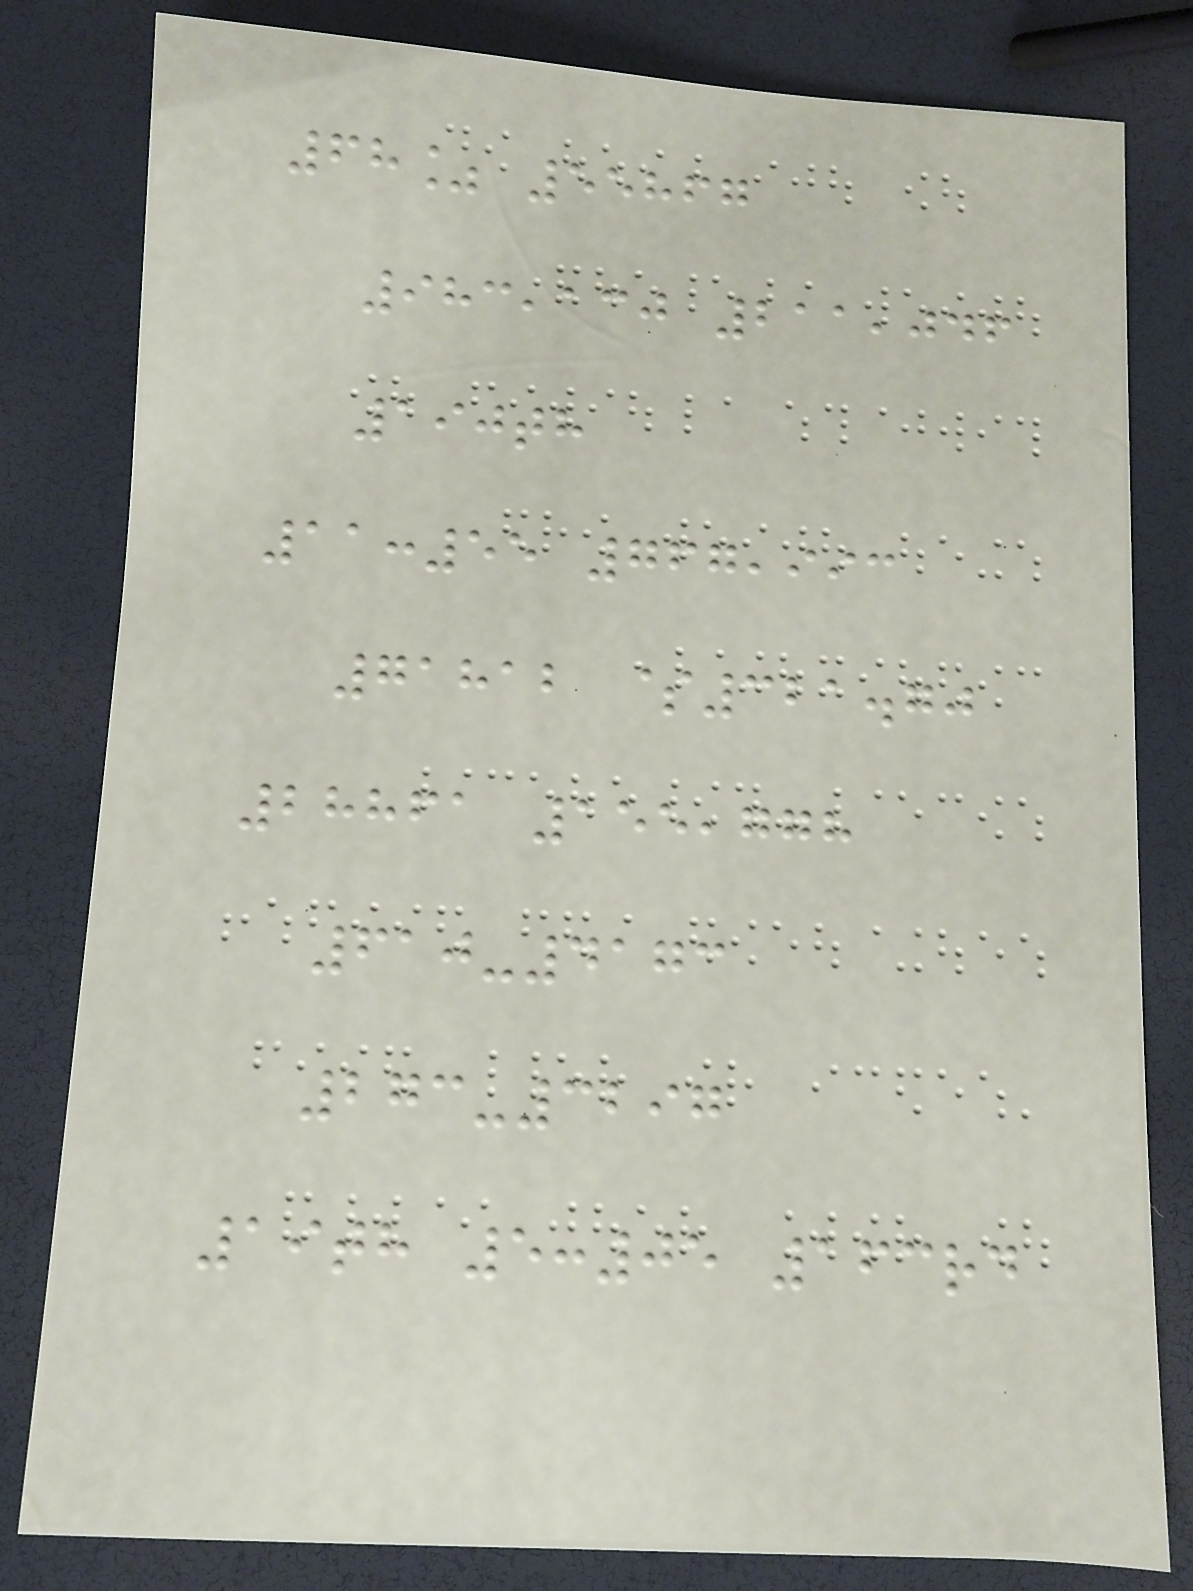68% 55867
983,130 211,046
190th
11:55 767,993
71812 $321.70
28861 155,778
610-4173
273-3297
19th 5:05 163rd
